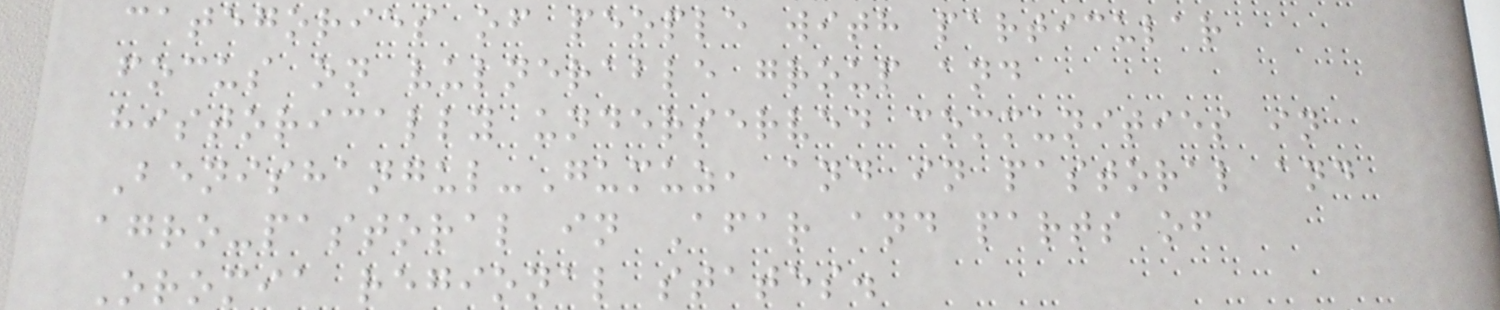categories of people with particular
focus on vulnerable group and
historically underserved communities in
Benishangul-Gumuz, and in pastoral and
agro-pastoral in Afar and parts of
Oromia regional states.
